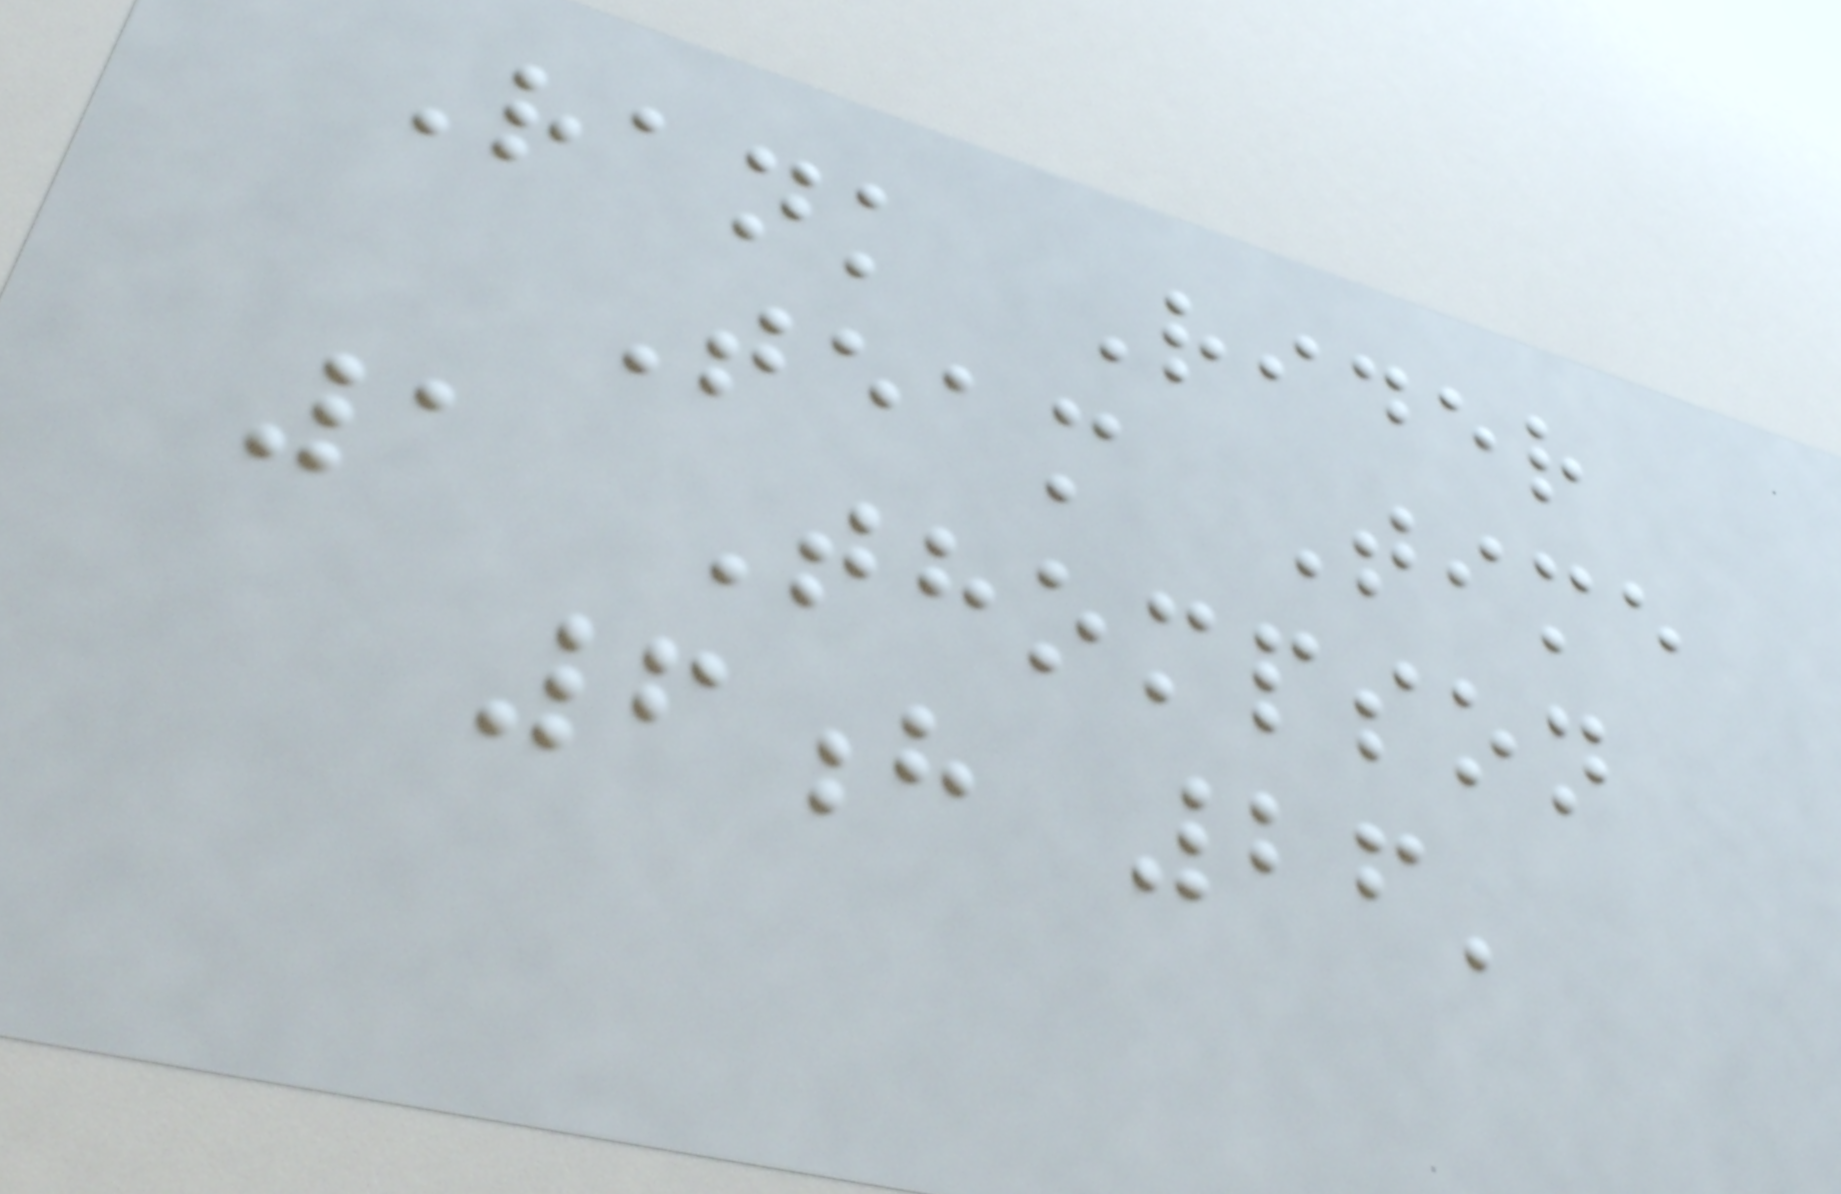Rank Rider
Team Time
1 Thompson
6h 26'
